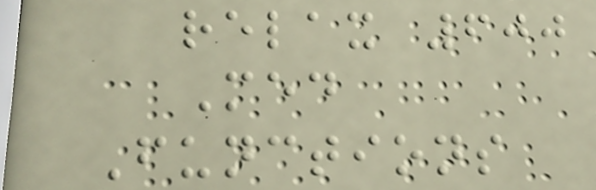relax 600
Med
Functions
